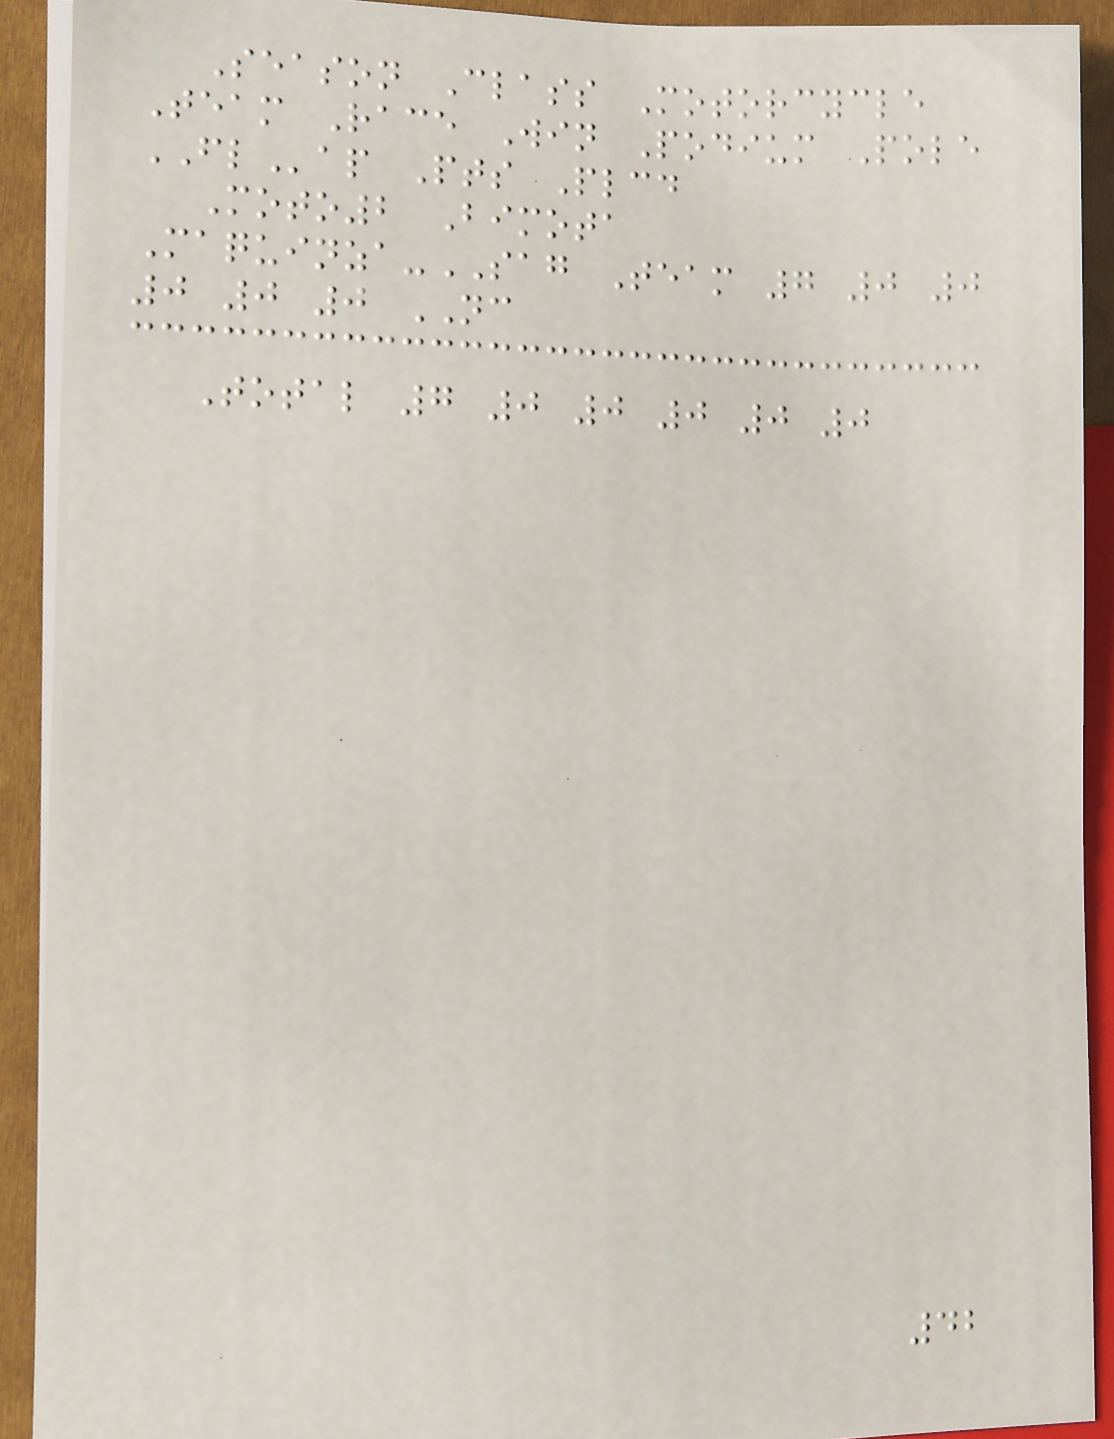Season Class Motorcycle
Team Race Win Podium Pole
FLap Pts Plcd
Moto2 Bimota
Maquinza-SAG Team 7 0 0
0 0 0 NC
Total 7 0 0 0 0 0
42
